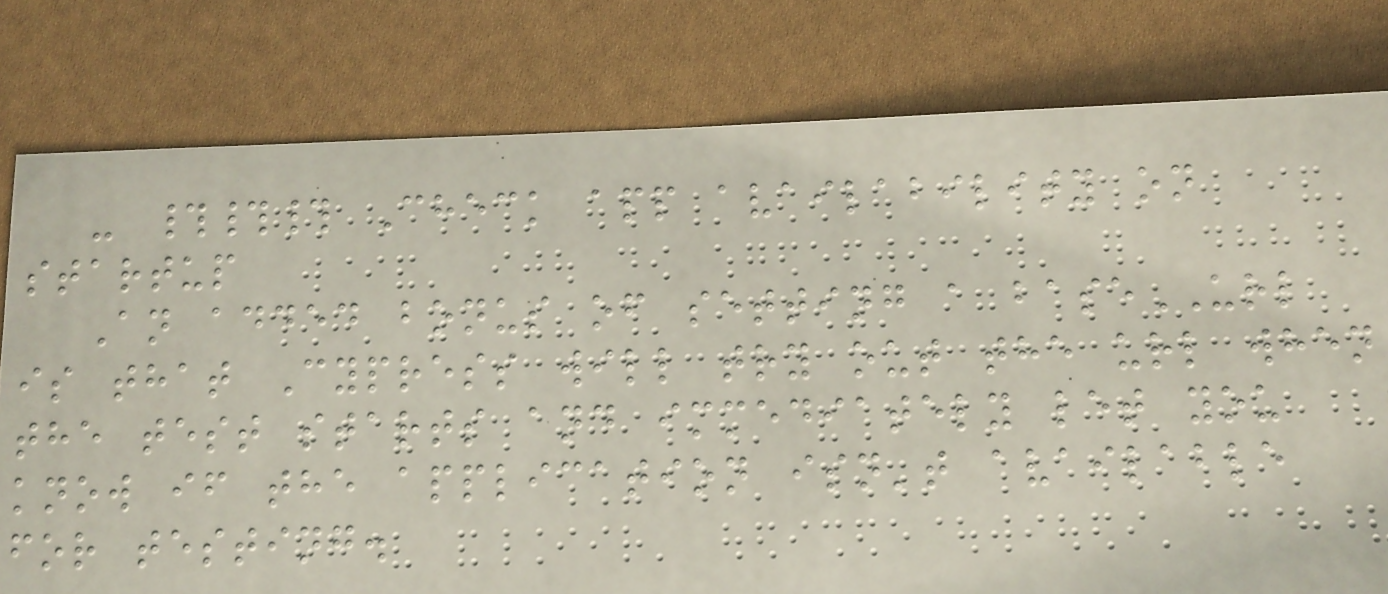- ### Check app availability on
startup
An added bonus of setting a baseURL
is that Cypress will try out the url when
the test starts and immediately let you
know if the application isn't available
for testing.
